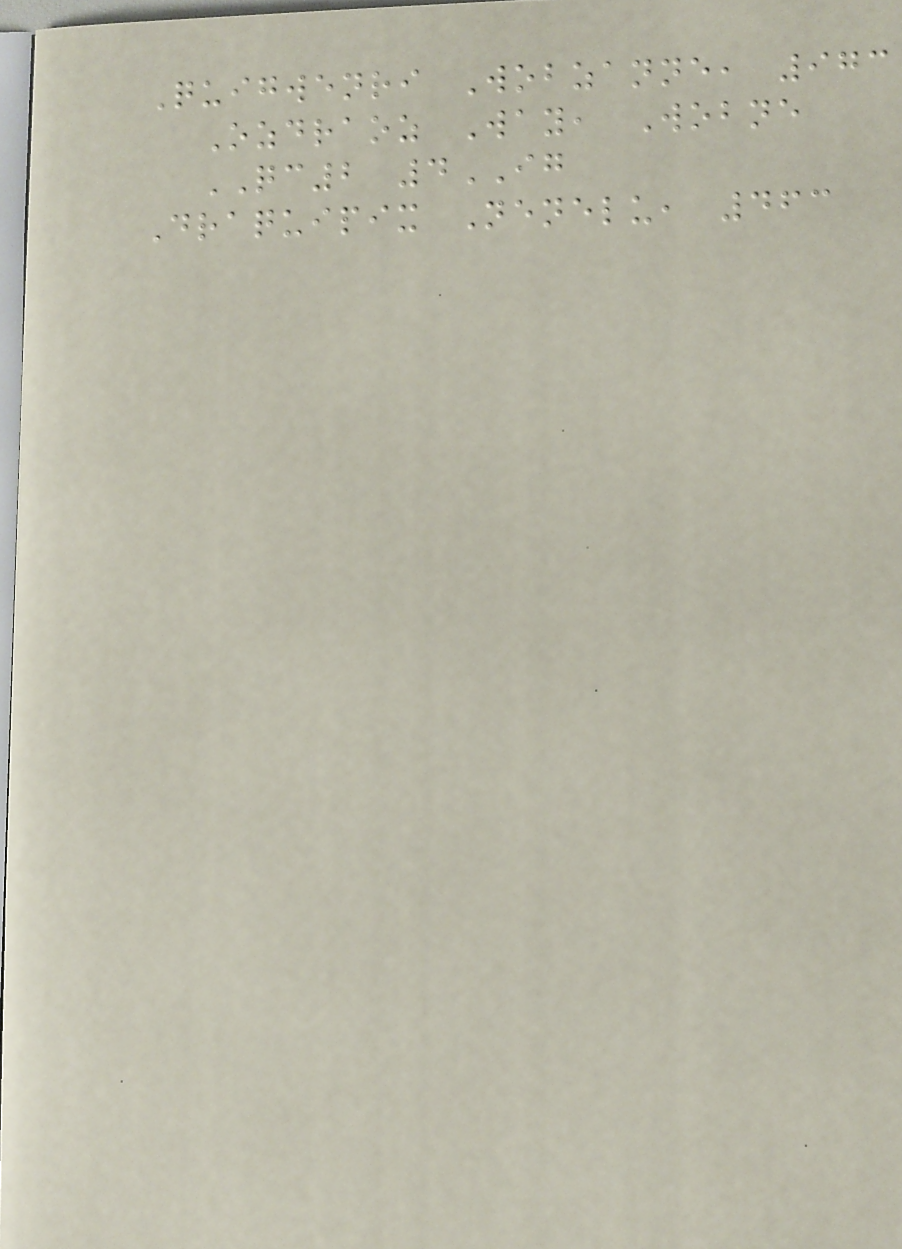Quigwenri Wobzanne, 973
Ozdraoz Way, Wobne
QC2 4IG
Draquipix Nenelu, 463
